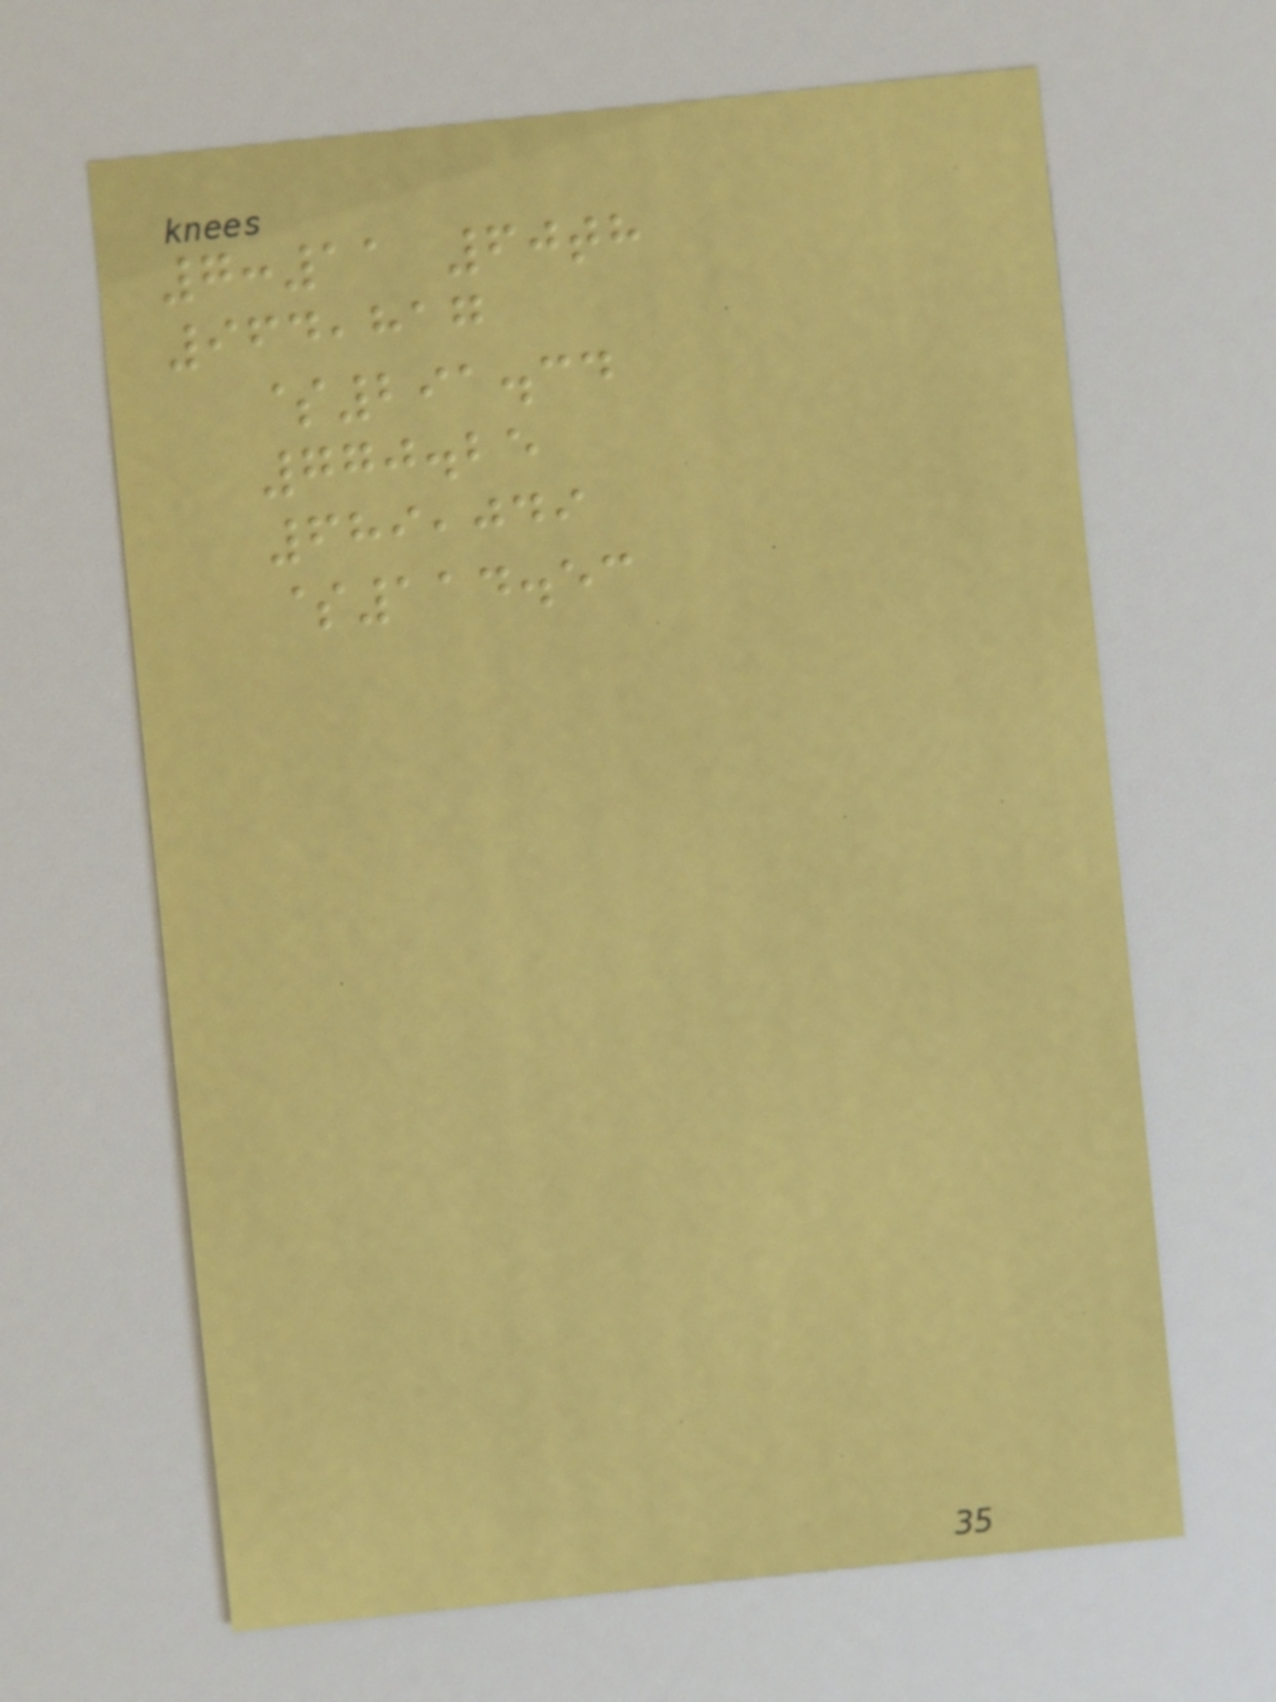7:11 60th
964,817
$291.34
770.25
689,049
$114.53
